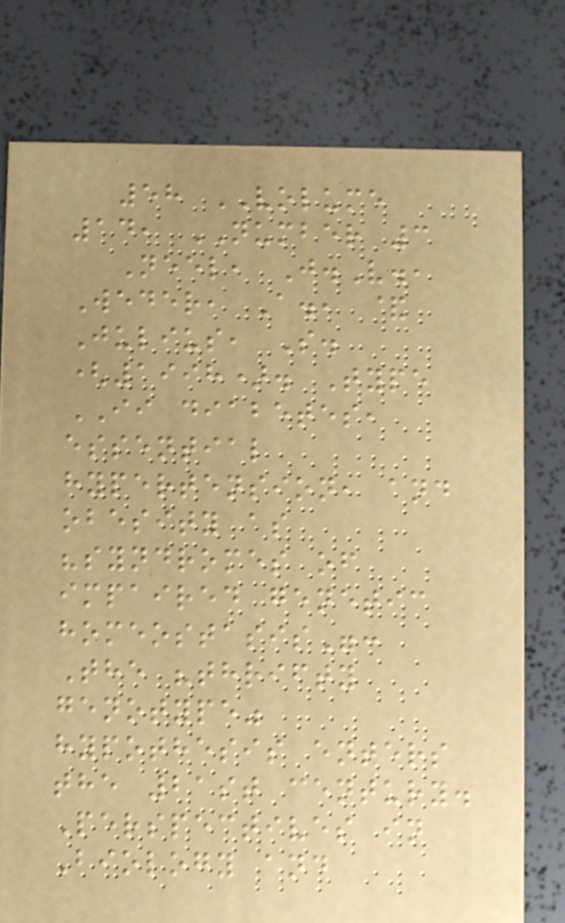58 VOLUME
14, NUMBER 3
Neel, J.V.,
Weder, A., &
Julius, S.
(1998). Type
II diabetes,
essential
hypertension, and
obesity as
"syndromes of
impaired genetic
homeostasis":
The "thrifty
genotype"
hypothesis enters
the 21st century.
Perspectives in
Biology and
